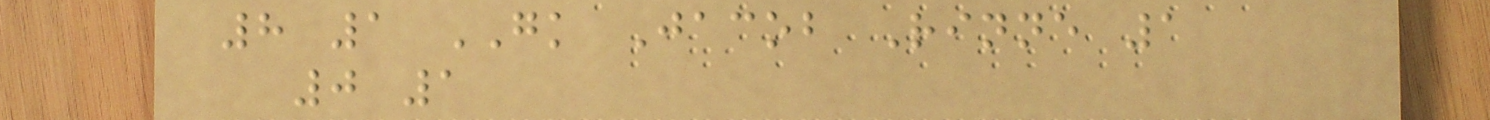8 1 GK Jacob Rinne 1
0 1
